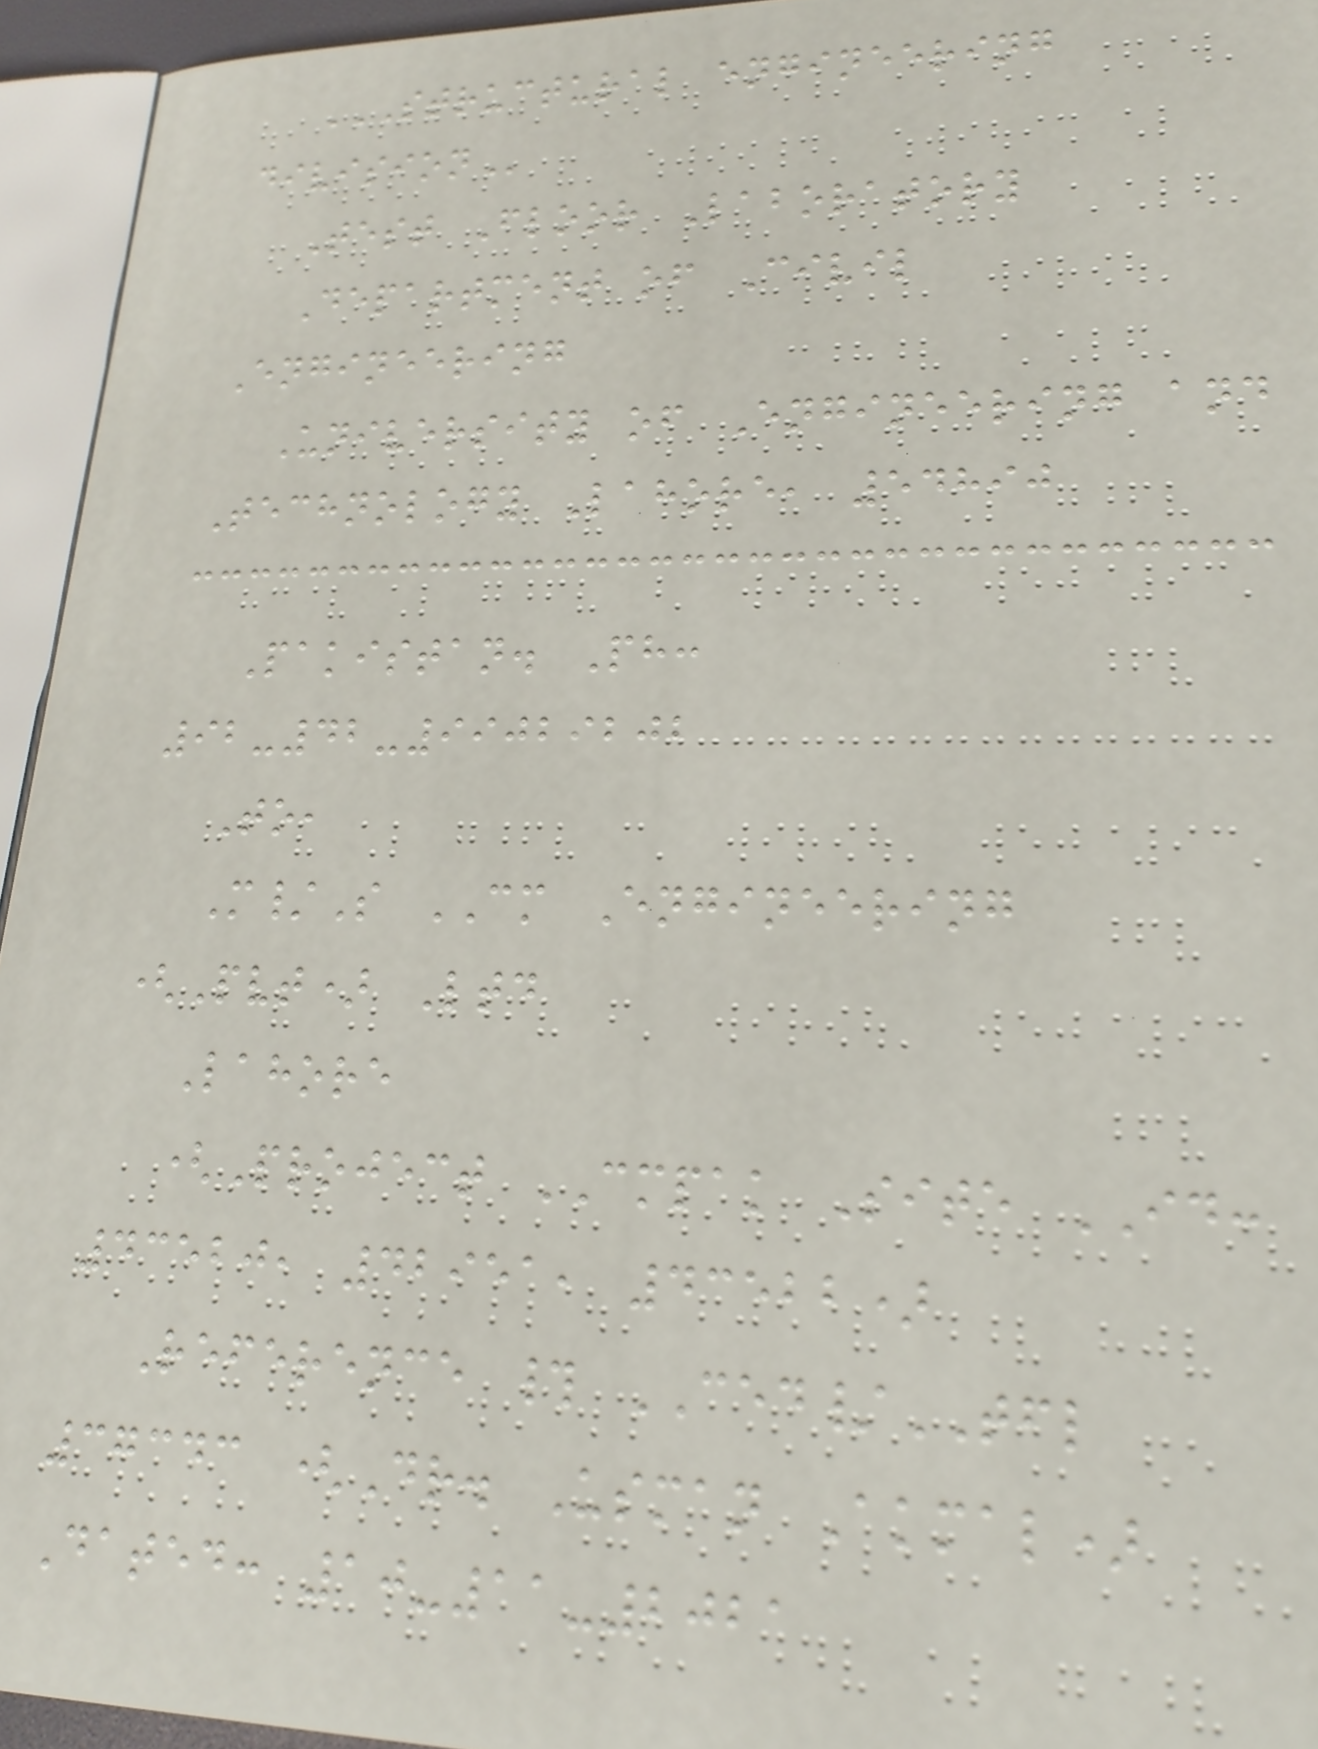STRUCTURAL ENGINEERING
DIVISION
Test Floor Laboratory
Department of Civil
Engineering
University of Engineering and
Technology Lahore, 54890
Pakistan. Ph:
92-42-99029202
To,
M/S CM Engineering
(Pvt) Ltd
Lahore
(Project CMPAK Site ID:
43520, 42951, 43522)
Reference # CED/TFL
37343 (Dr. Usman Akmal)
Dated: 10-11-2021
